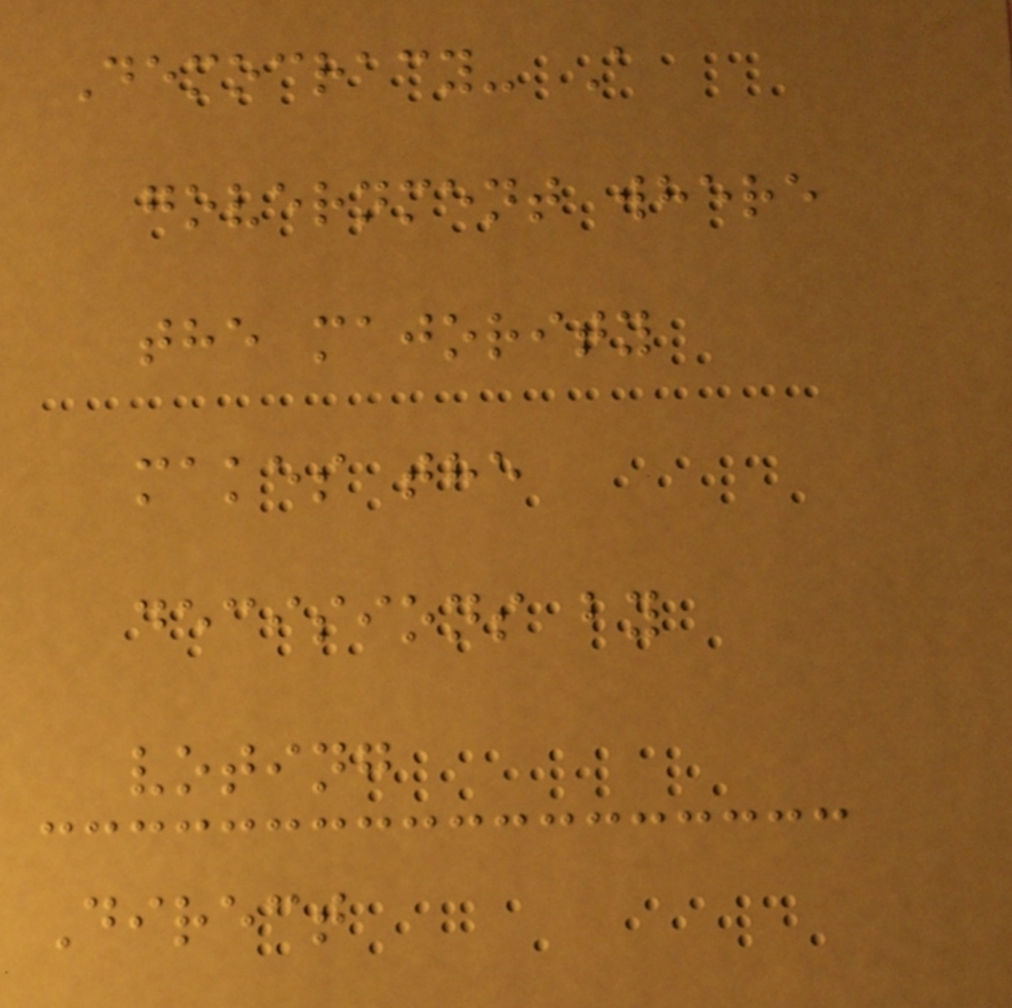Democracy- A
government where
the majority
makes the
decisions by
voting
Direct
